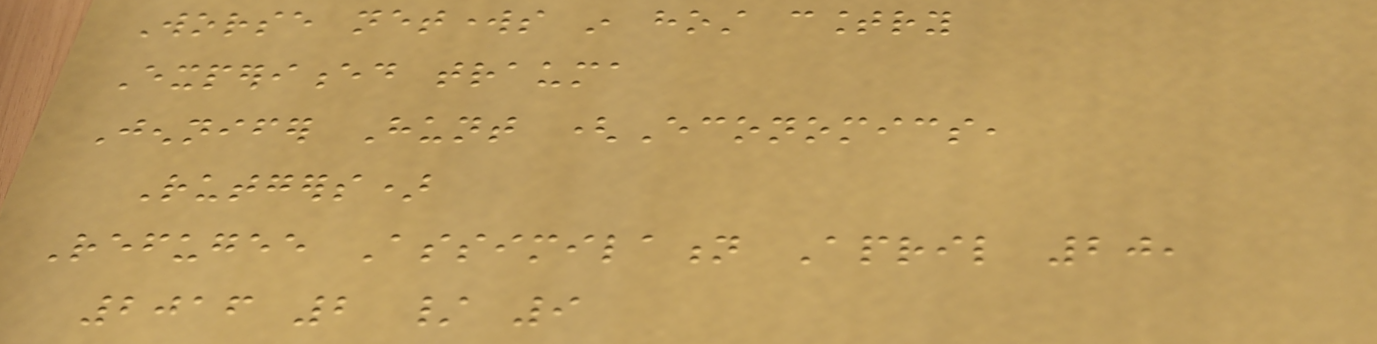Worse networks in host country
Experienced trauma
Jennifer Hunt (Economics,
Rutgers)
Refugee Assimilation April 20,
2016 2 / 9
